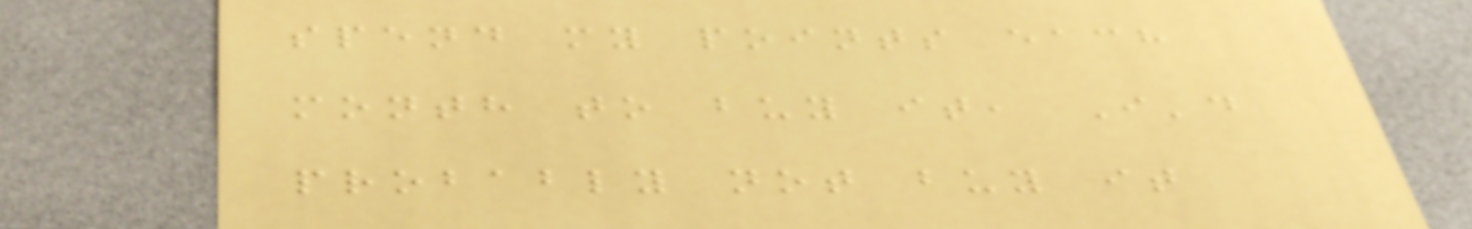spend my points each
month to buy it, I'd
probably not buy it
